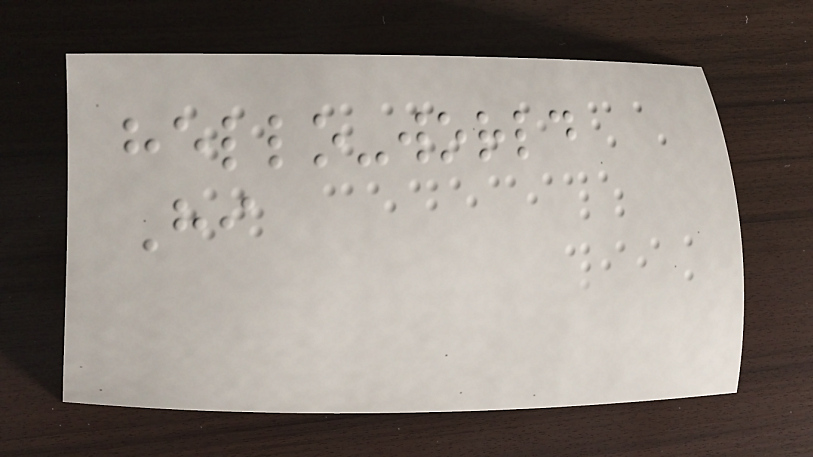hello-world
Hi
